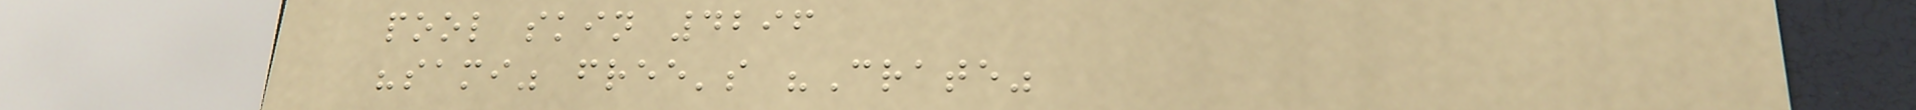pool skin 4296
"sami" free's "Crate"
